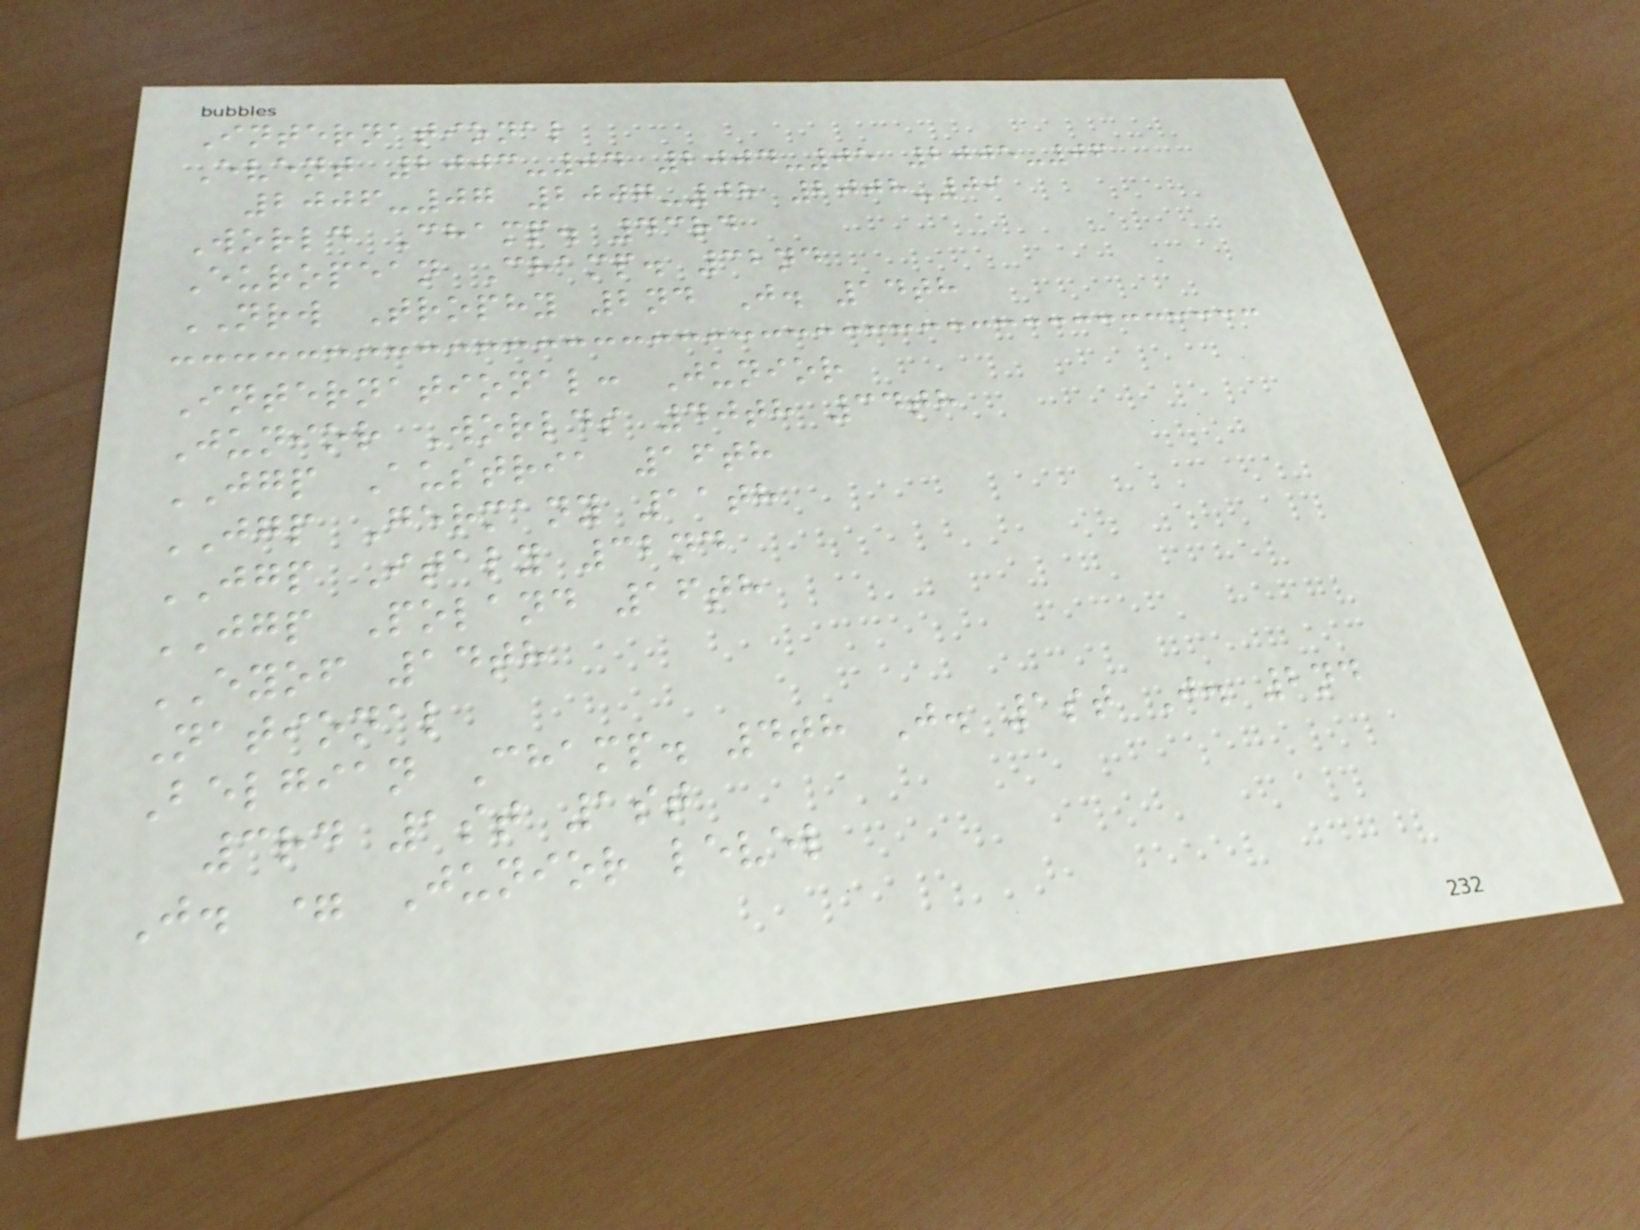International
Event 2003-04 2004-05 2005-06
2006-07 2007-08 2008-09
World Champ. 43rd
European Champ. 32nd
NRW Trophy 2nd J. 14th
International: Junior
Junior Worlds 40th 34th
JGP Austria 16th
JGP Germany 11th
JGP Italy 32nd
JGP Poland 16th
EYOF 14th
National
Belgian Champ. 4th J. 1st J. 2nd
3rd 1st 1st
J. = Junior level
